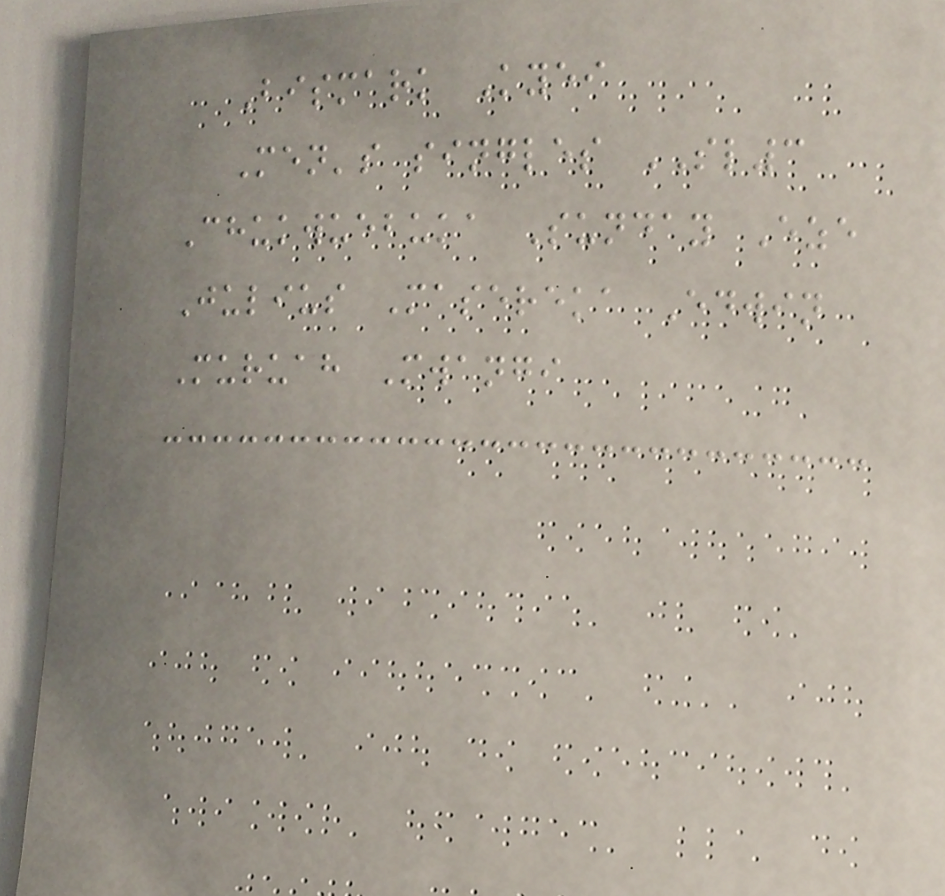Bismark Kyei
Men's singles SL3
Chukwuebuka Sunday Eze
Julius Masereka Edwin
Muruah Mwangi
